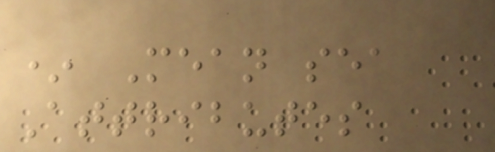* Mean sea
Attributes
